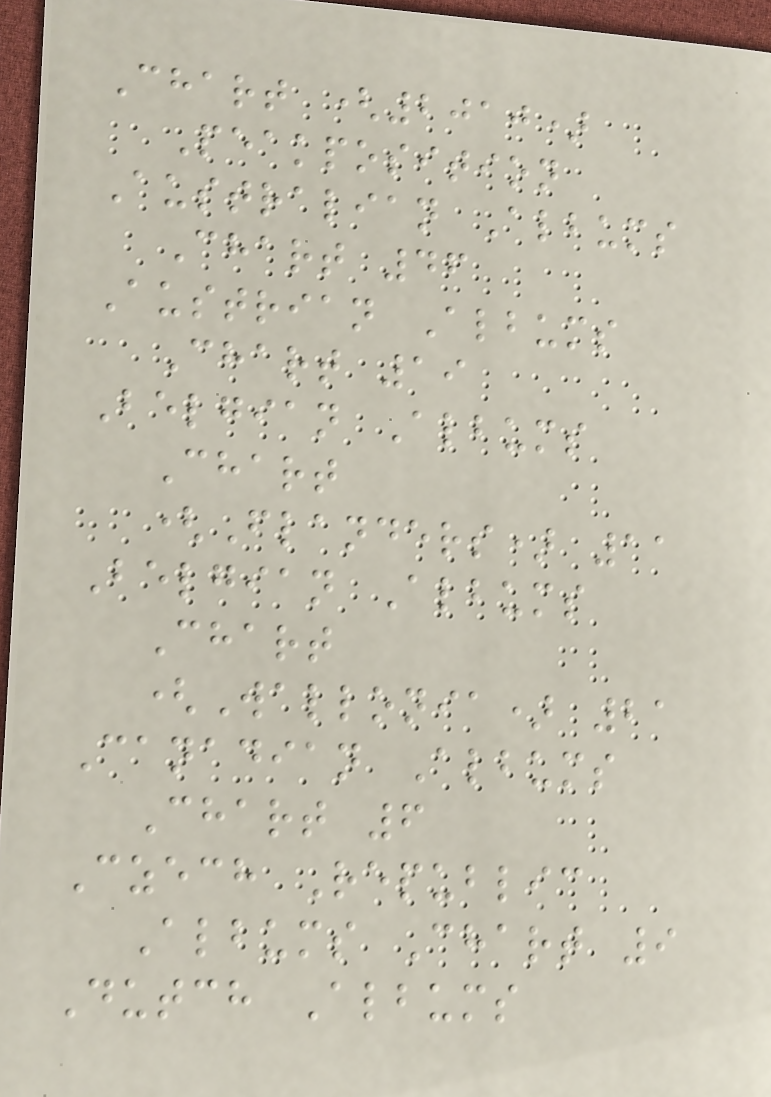Chart (2010)
Peakposition
Australian Albums
Chart 46
Austrian Albums
Chart 19
Belgian Albums
Chart
(Flanders) 11
Belgian Albums
Chart
(Wallonia) 21
Canadian Albums
Chart 6
Czech Republic
Albums Chart 9
Dutch Albums
